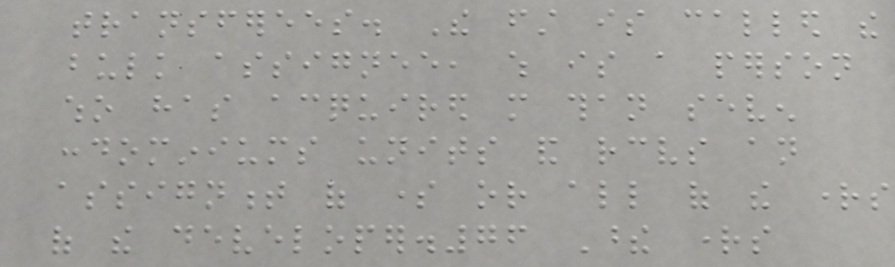transferees. The first is called the
bulk assignee, which is a person
who has acquired more than seven
condominiums units and receives an
assignment of some or all of the rights
of the developer.76 These rights
